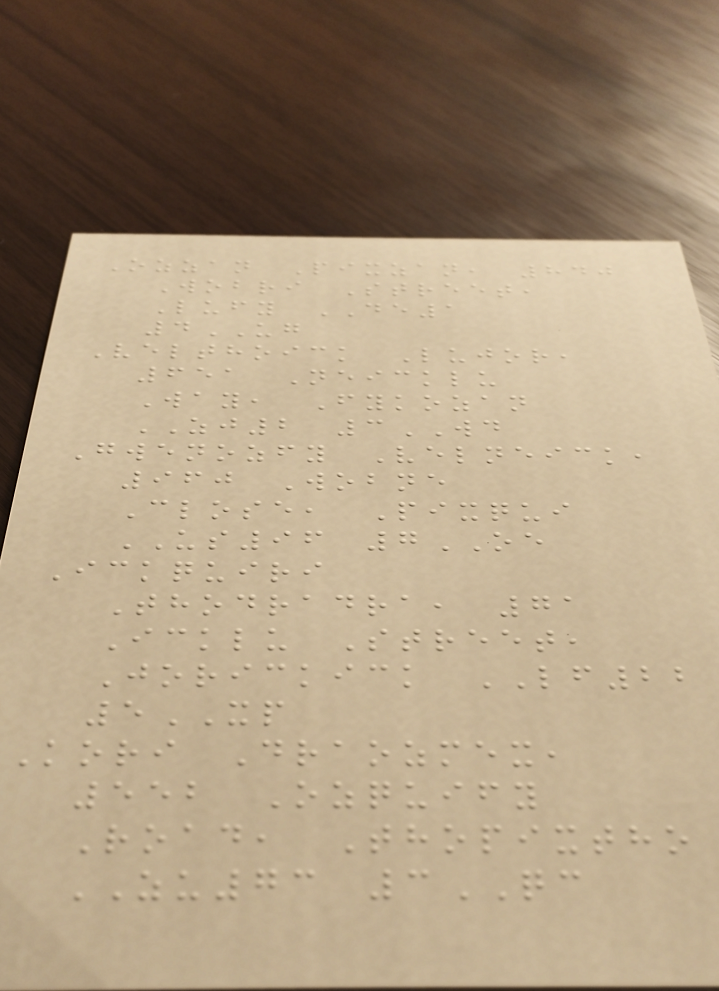Ozzan Pixzan, 840
Wobri Street,
Lufy DE1
4UG
Velthoick Lujor,
651 Neicklu
Way, Fykozan
ZJ2 3WD
Gwenozfy Velneick,
960 Wobne
Close, Pixqui
US96 7OE
Ickquiri
Thodradra, 71
Icklu Street,
Jorickick LF22
5XP
Kori Draozmex,
552 Ozquify
Road, Thopixtho
ZU73 3QC
